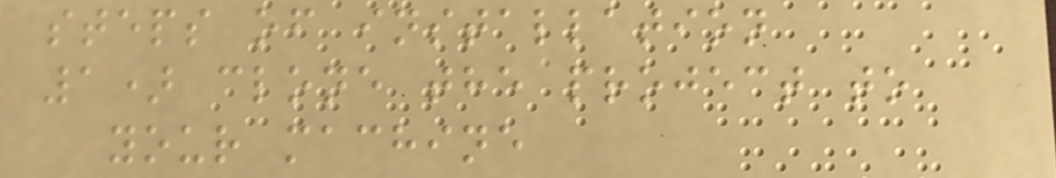steps of installation
1) clone the project to
your machine
